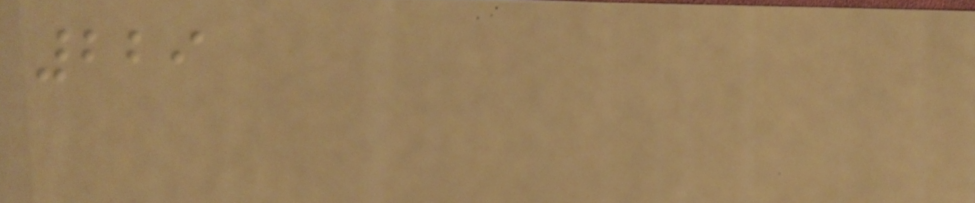229
